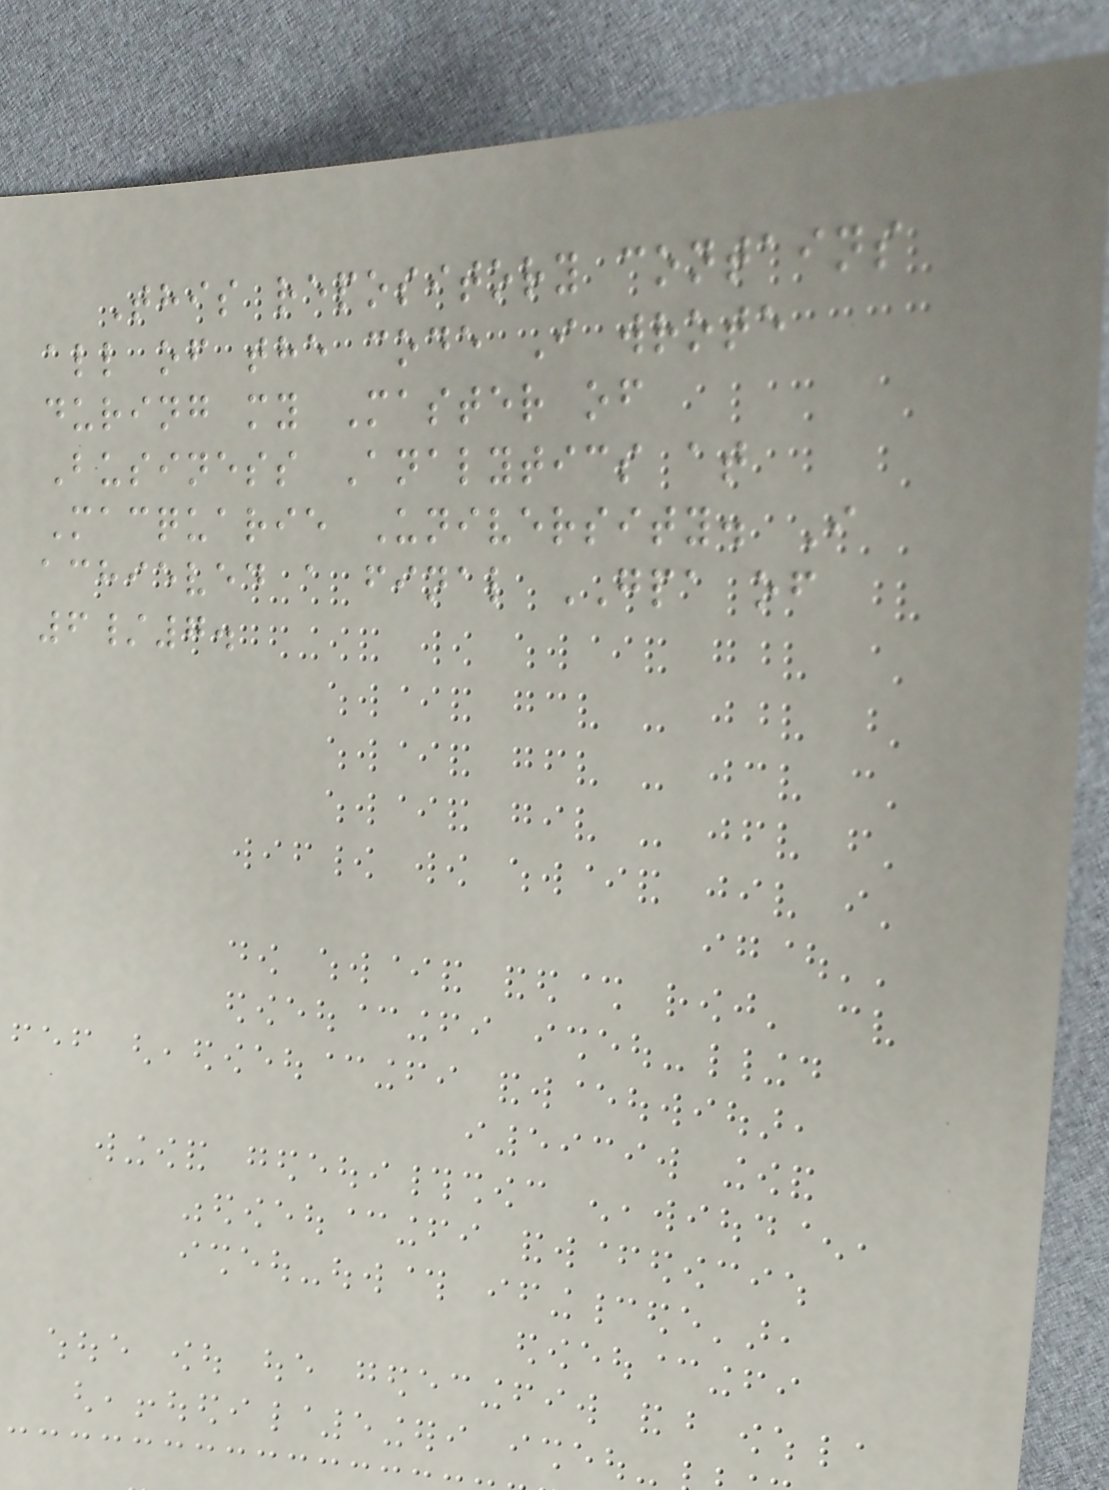This repository contains
all of the code I wrote
during my Master of
Business Analytics at
Macquarie University. I
achieved a final GPA of
6/7.
